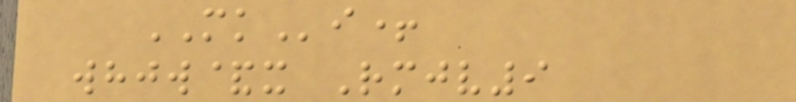MKi+
whjw&x Rmjv9
